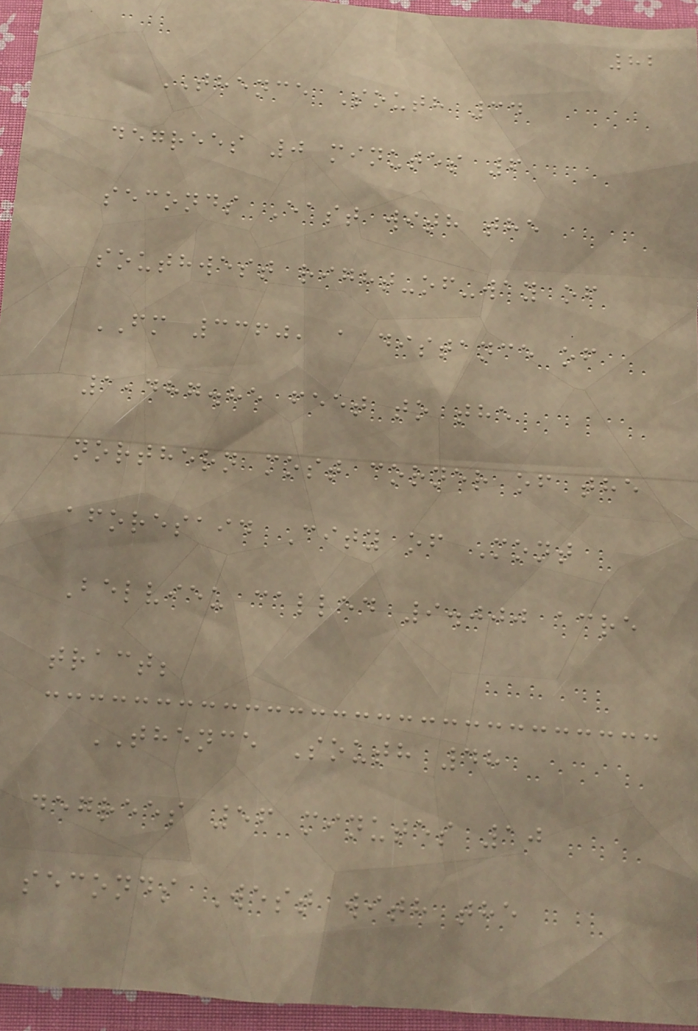82
THENCE South 34
degrees 0 minutes 6
seconds East with the
southwest right-of-way of
FM 3360, a distance of
1,487.85 feet to the
northern most corner of the
aforesaid City of Mont
Belvieu called 9.000 acre
tract;
THENCE South 48
degrees 56 minutes 10
seconds West with the
